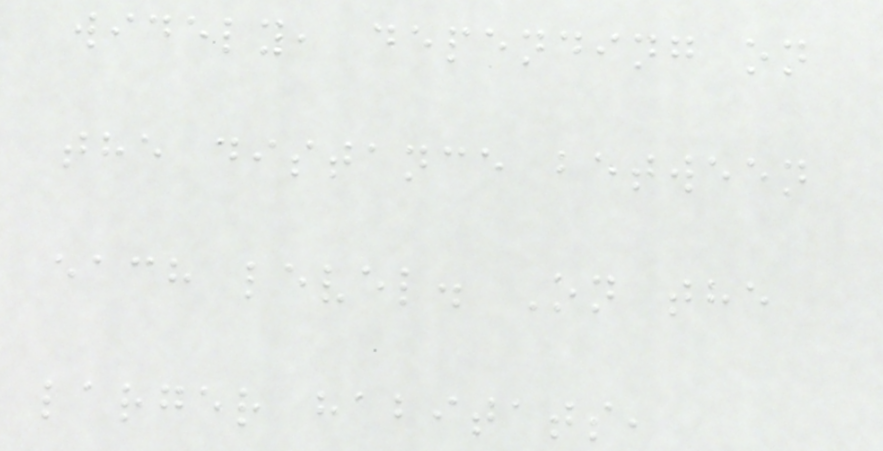widely, depending on
the distance between
each level. On the
larger habitats,
